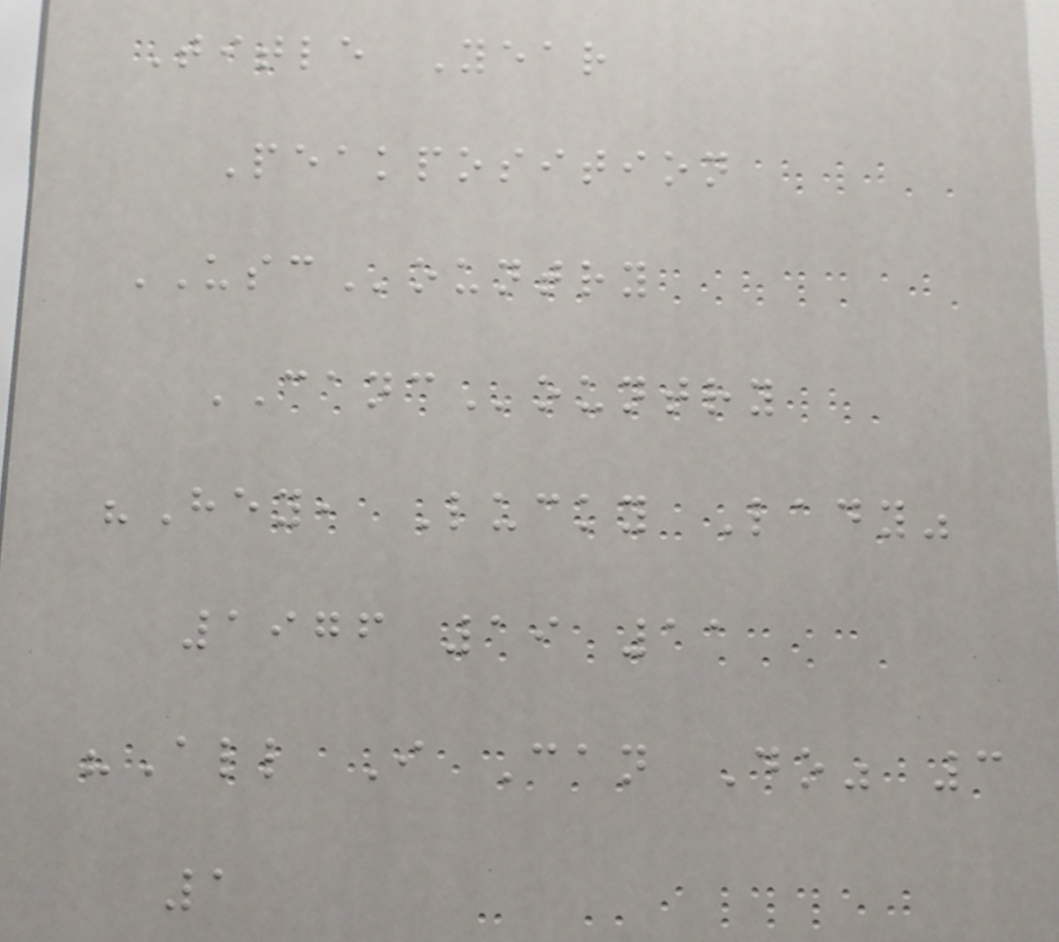Title Year
Peakposition
USCountry
CANCountry
"Hey, Lucky Lady"
1976 19 11
"All I Can Do" 3
1
